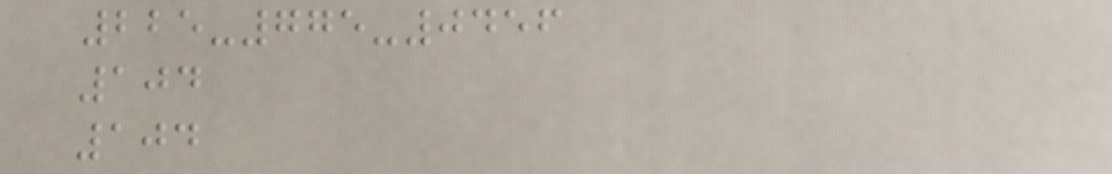225-775-0456
104
104
